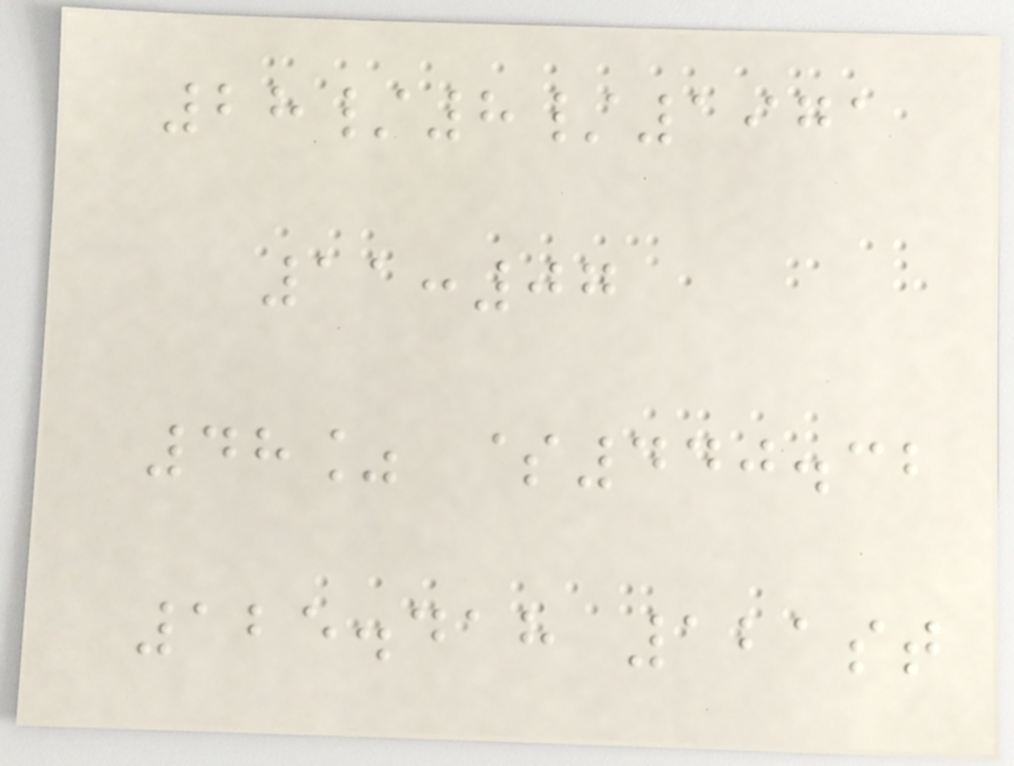28/8/1971
11:07
48% $440.32
125.418 121st
